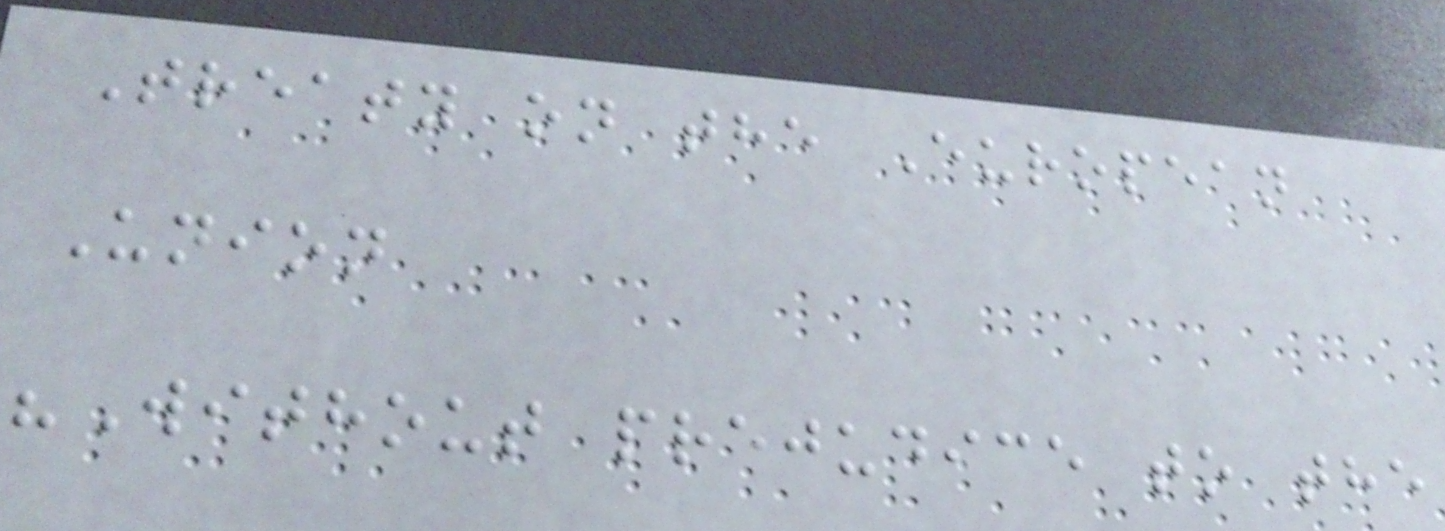Treaty on the European
Union
"Without prejudice to the
